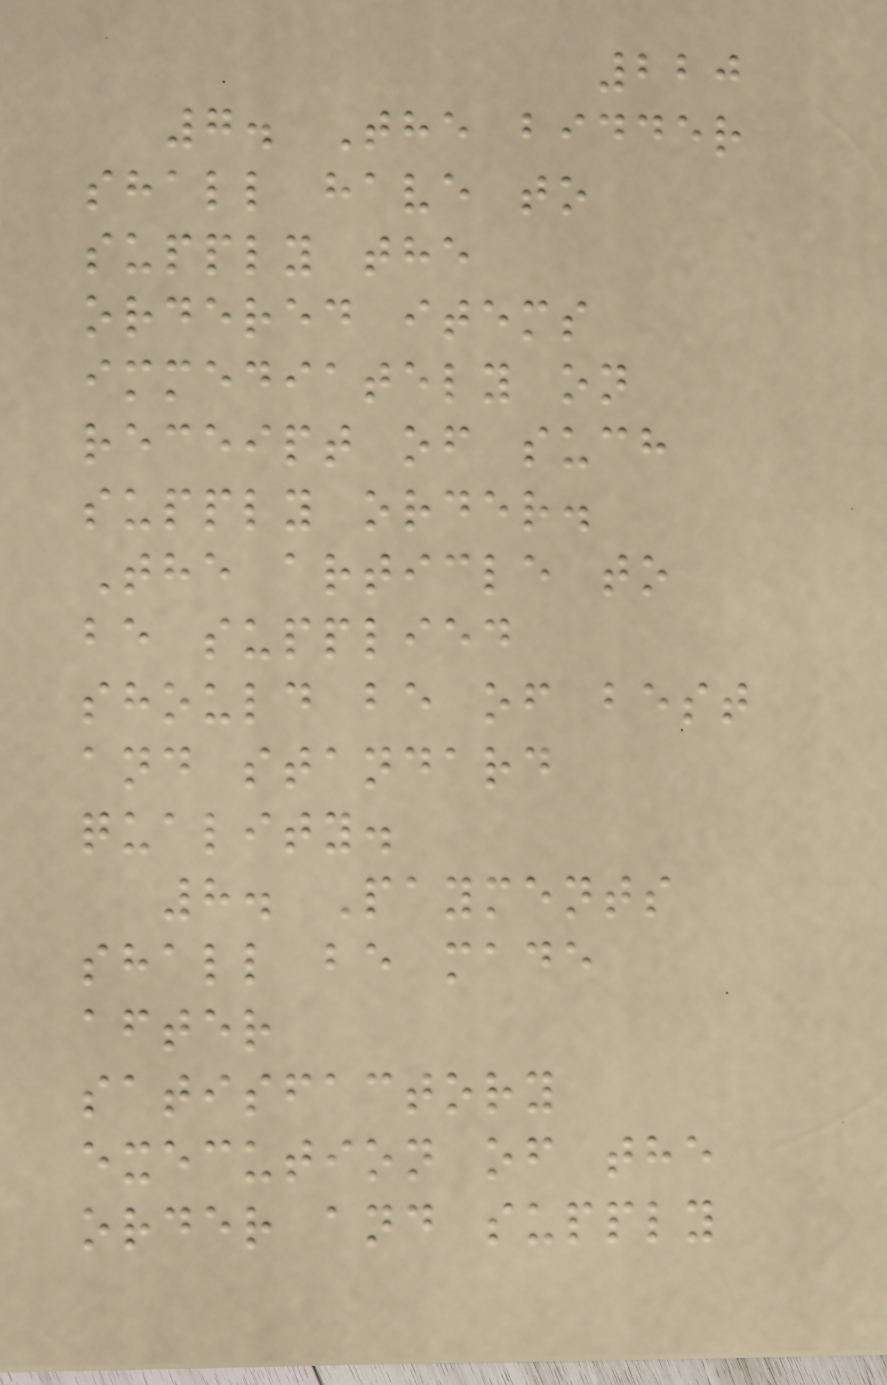220
7. The bidder
shall have to
supply the
ordered items
immediately on
receipt of such
supply order.
The article to
be supplied
should be of best
and standard
quality.
8. Payments
shall be made
after
satisfactory
execution of the
order and supply
